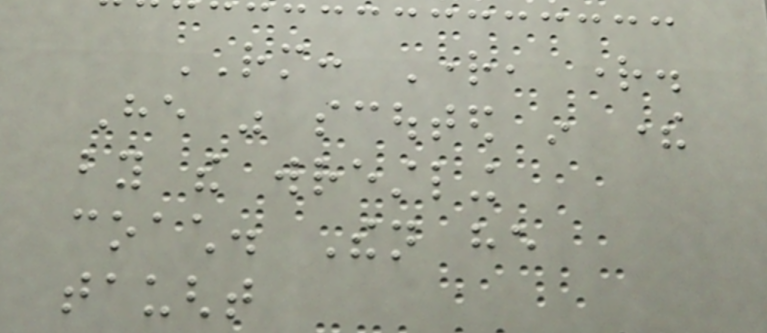RM: Right, right.
He was scouted in there
by the wrestling
coach. Then he
taught
